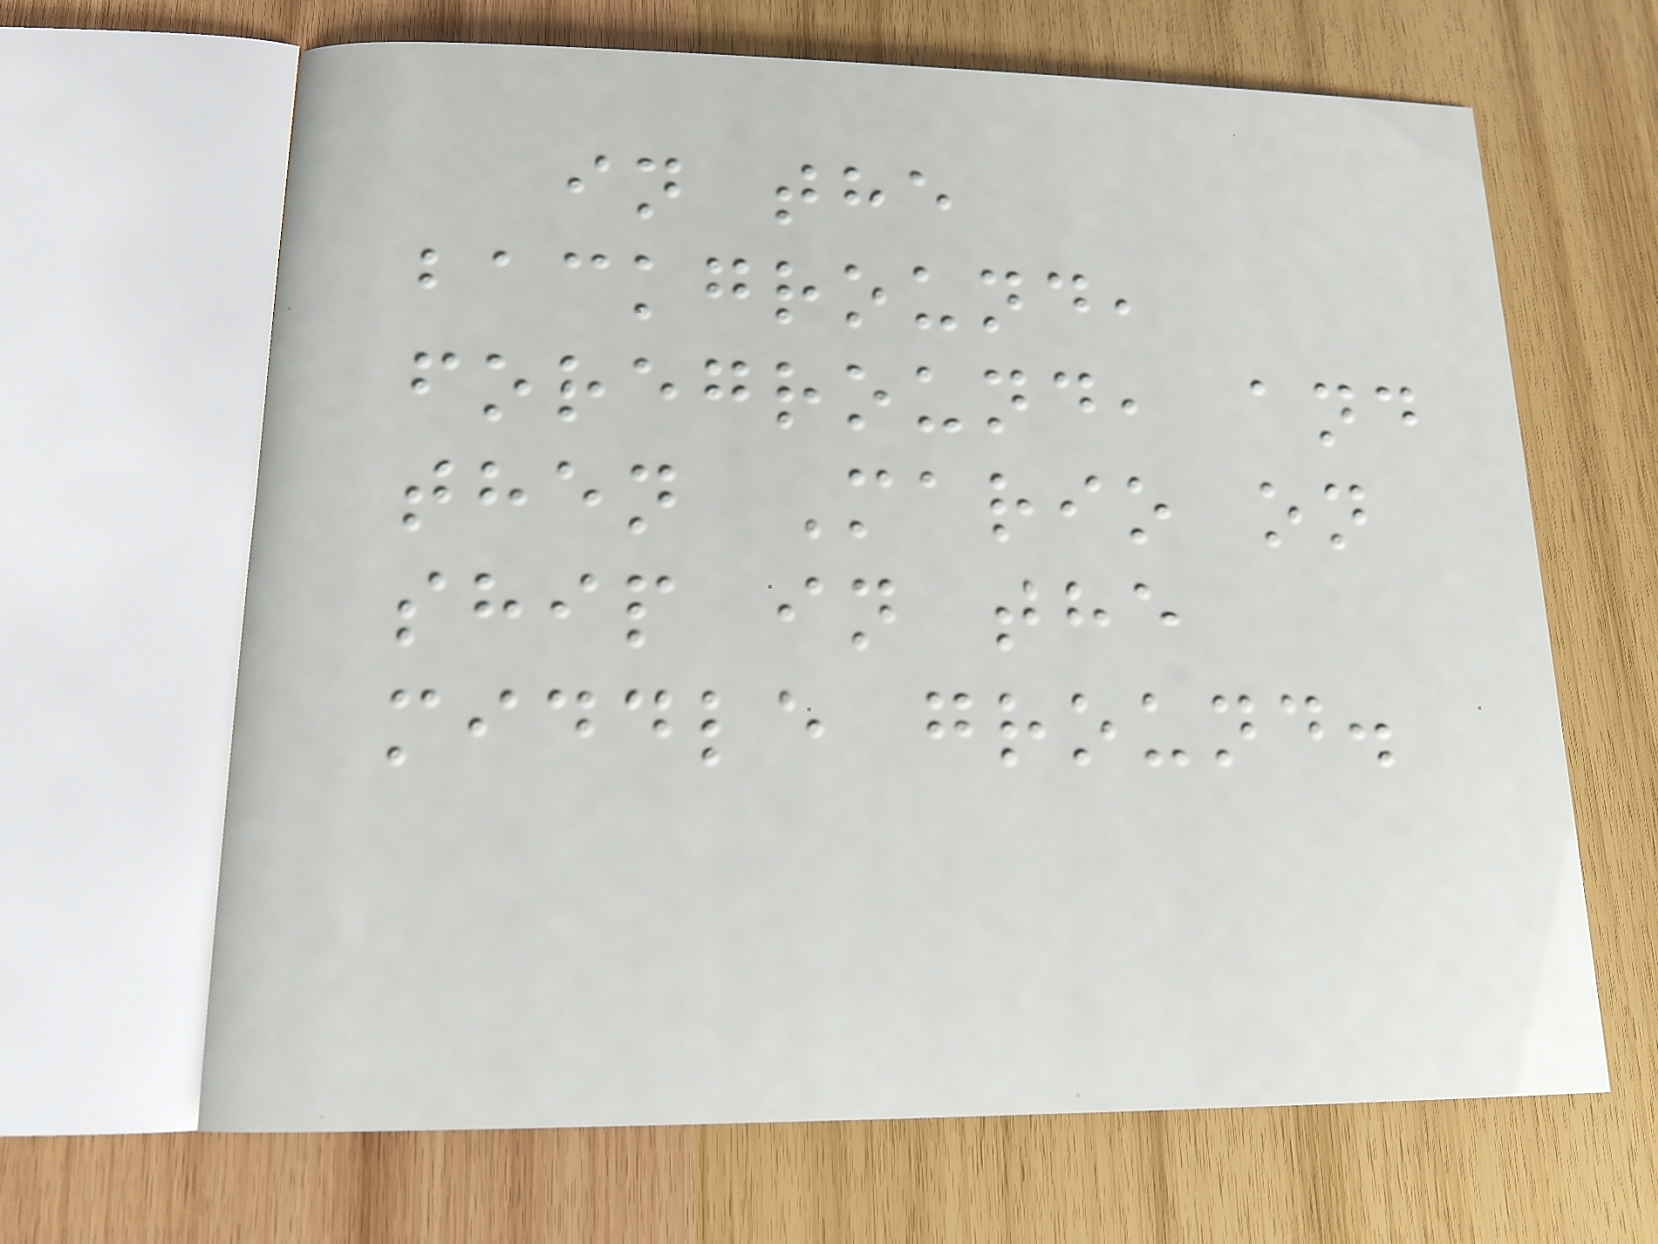in the
background,
foreground, and
then Mario on
ship in the
middle ground.
